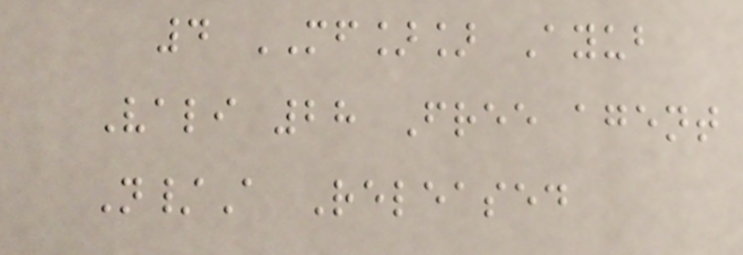4 MF]] Ayub
Vali 28 Free agent
N/A Released
